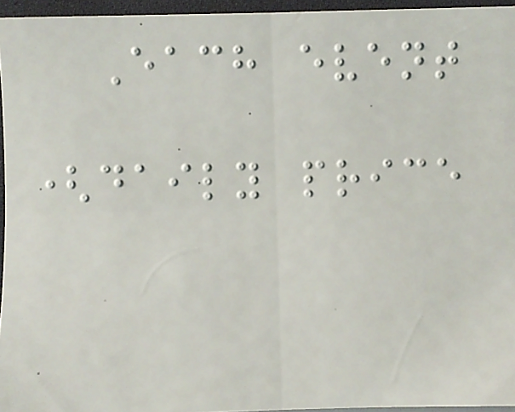Each event
(daily price
